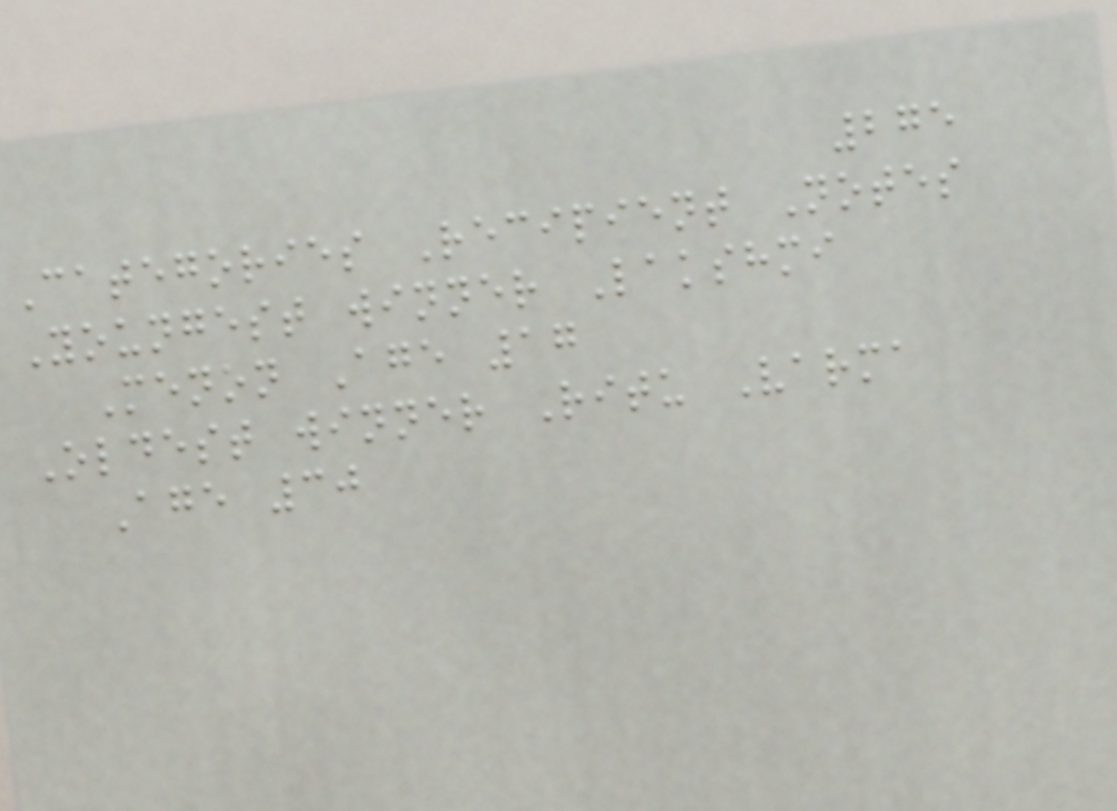275
Categories Recipient Notes
Youngest winner Lakshmi
Menon Age 17
Oldest winner Ritu Varma
Age 30
